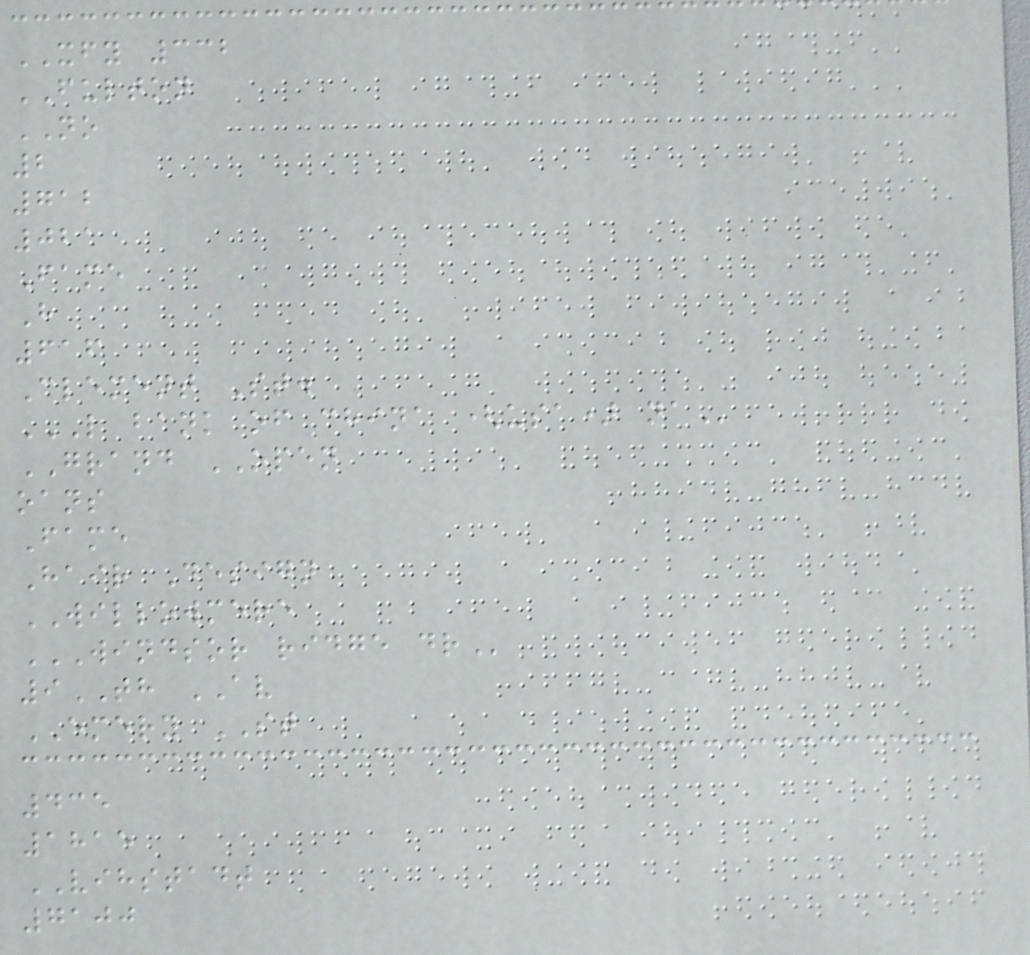XFY 332
FULTON
NO
2
712
021
Fame
H
616
Clement St.
L BANK OF CHINA (USA) NA
GRAND OPEN
oans
Fame
Hair Design
WILLOWMERE
WINDSOR RIDGE DR
9TH AV
EMERY ST
435
1815
VIHSTADT
7100
